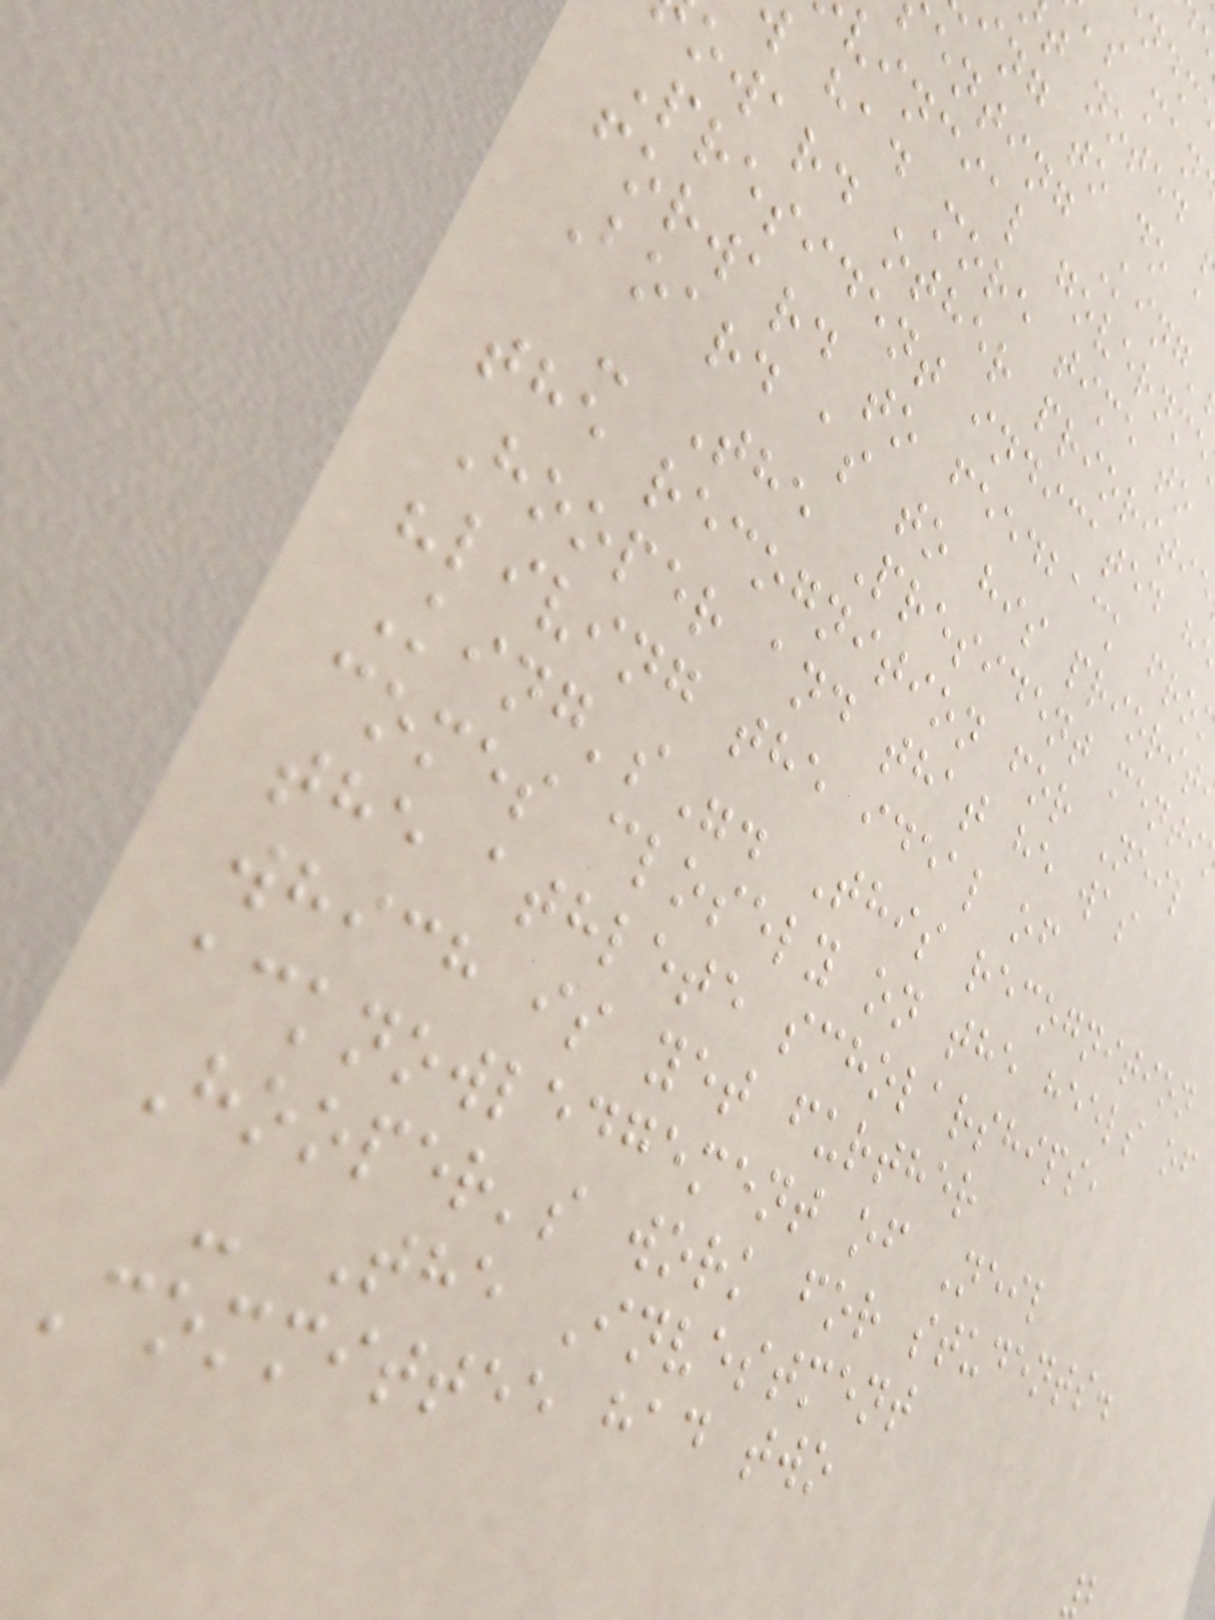t noted
ing to do a
enting King'
vincial governme
had more time to
oward other prioriti
President indicated h
forward to feedback fro
Board as to his priorit
- The President menti
the recognition for Neil
Hooper and that he was
"living the ideal of
King's". This recognition
comes closely on the heels of
the athlete scholarships,
which is yet further
acknowledgement of Neil
Hooper's work for students.
- The Investment
Committee had two
